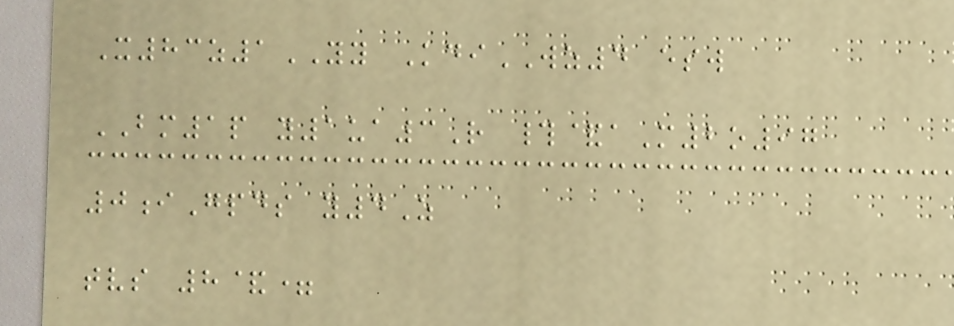X83z1YY KdiWZ4 esw
BM1p y1ua3R #&aM2o97
0iGpds y4Z
tvs 8&=
